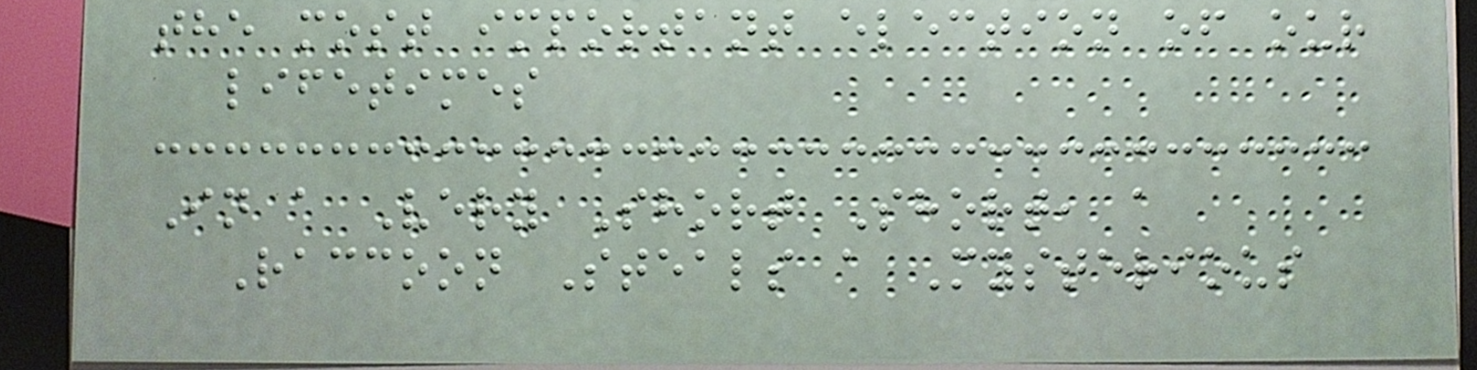the most important election of our
lifetimes
In a Very Short Short, a
Raccoon Steals a Mysterious
